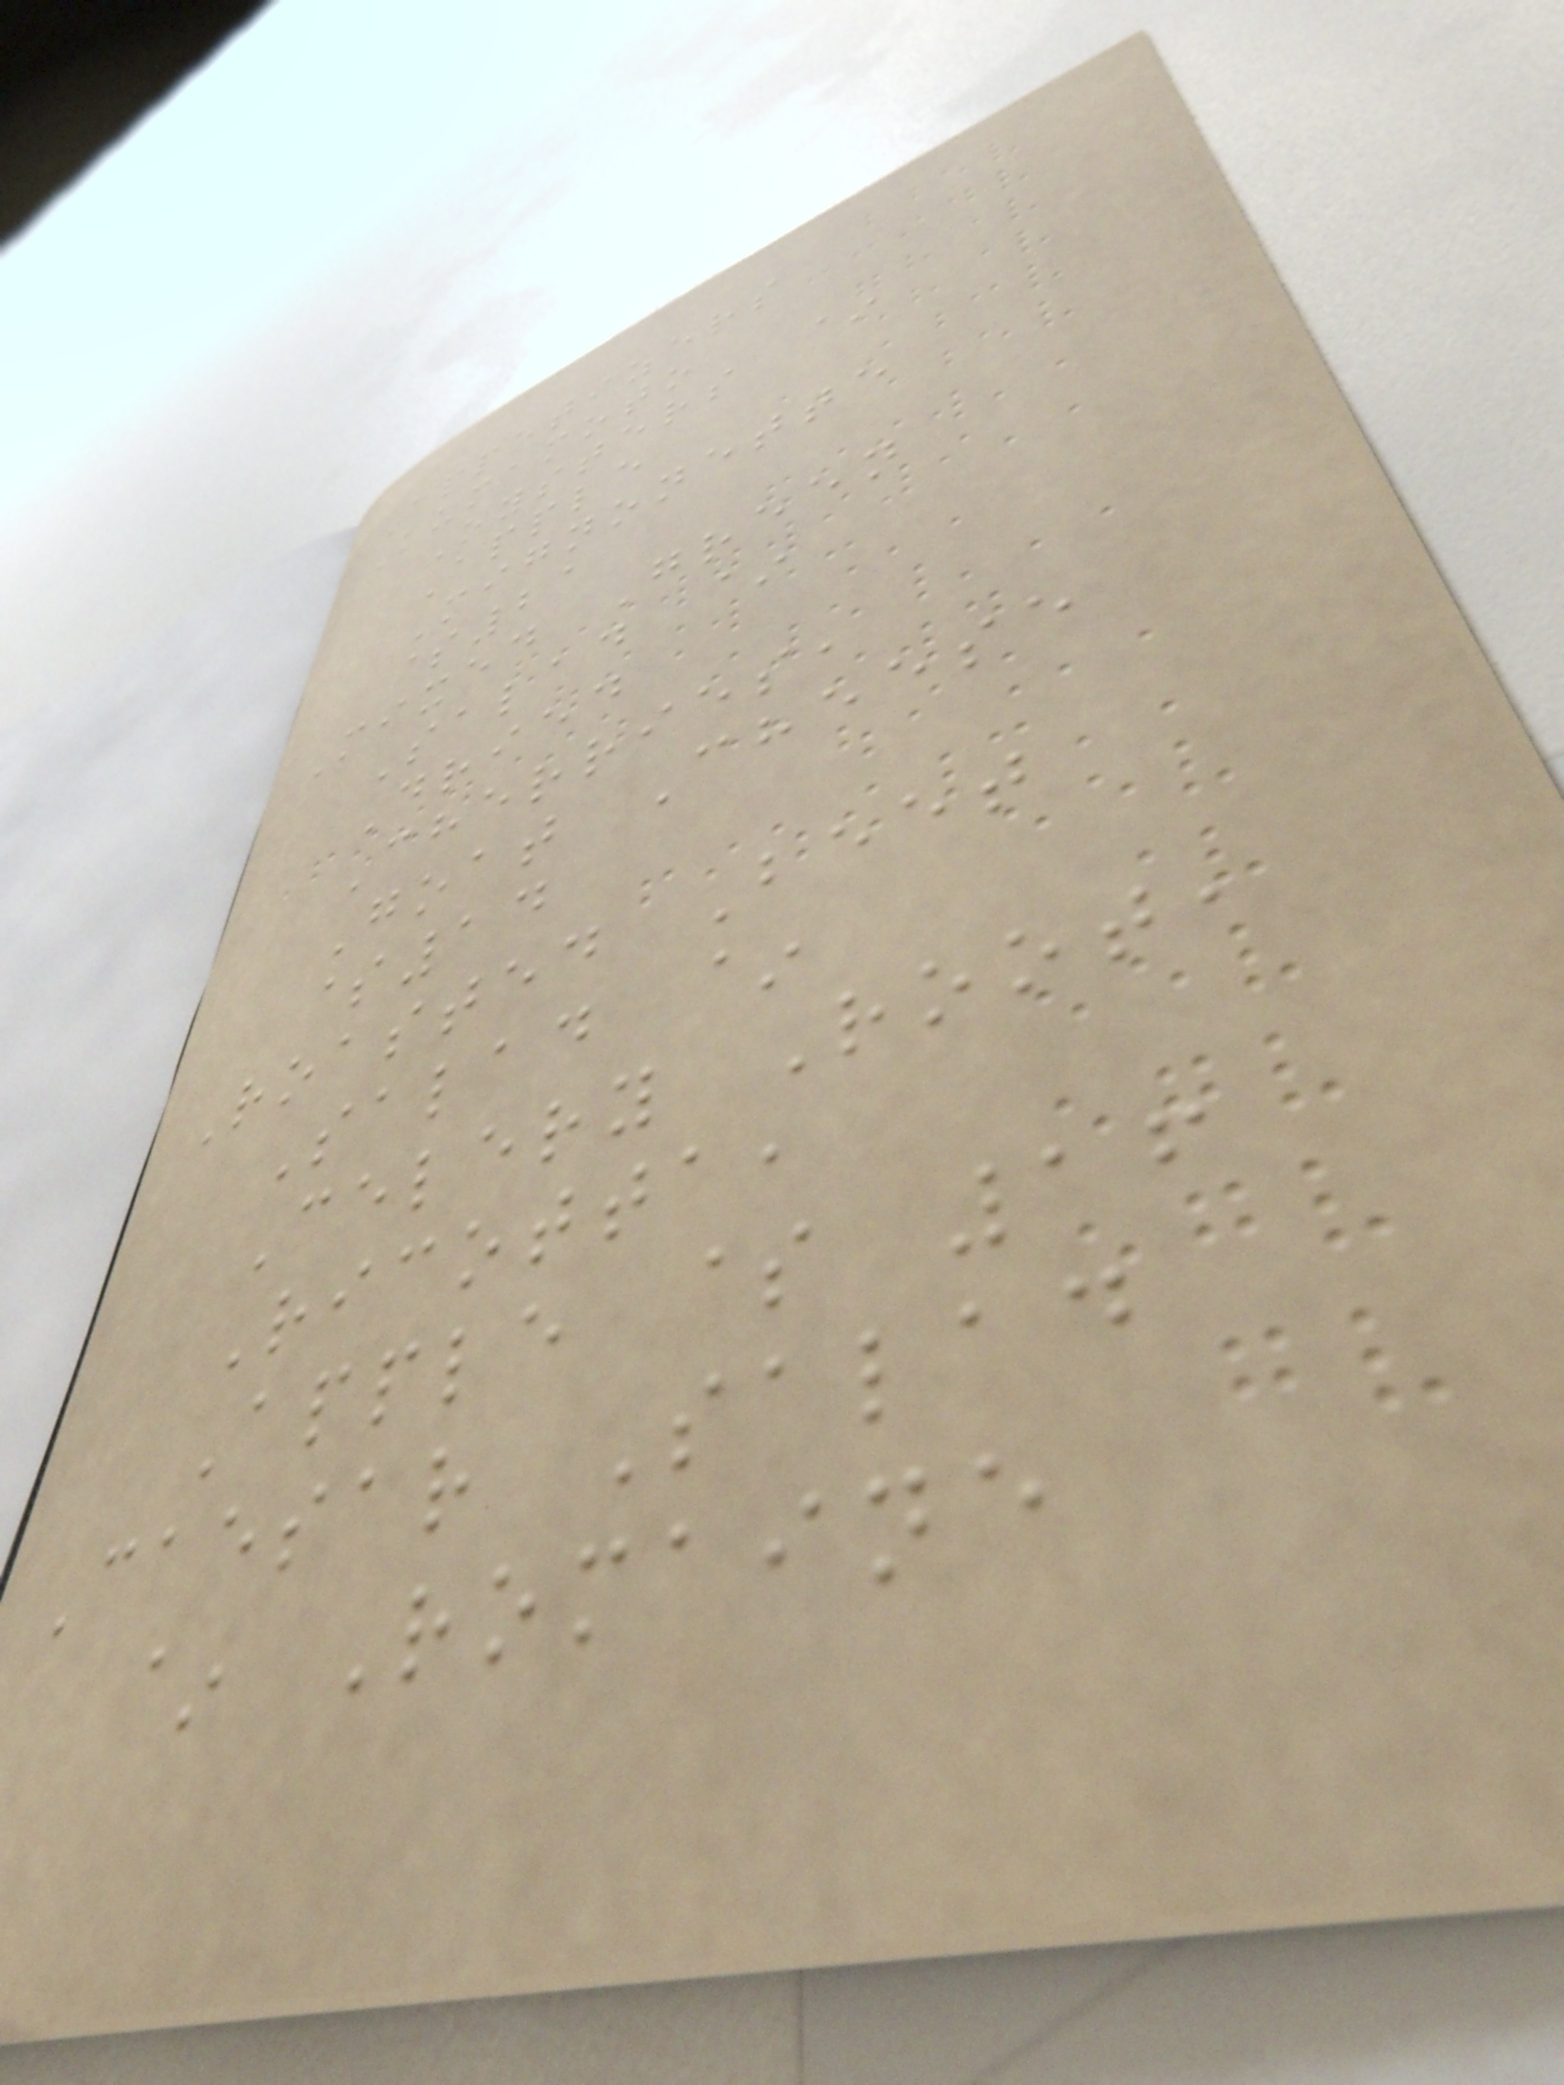Appetizers
Kumamoto
Oysters ~
Apple
Mignonette
$21
Mixed Green
Salad ~
Dried
Cherries,
Goat Cheese
$14
Roasted Beet
Salad ~
Celery Root,
Ricotta,
Apple $ 16
Caesar Salad
~ Romaine
